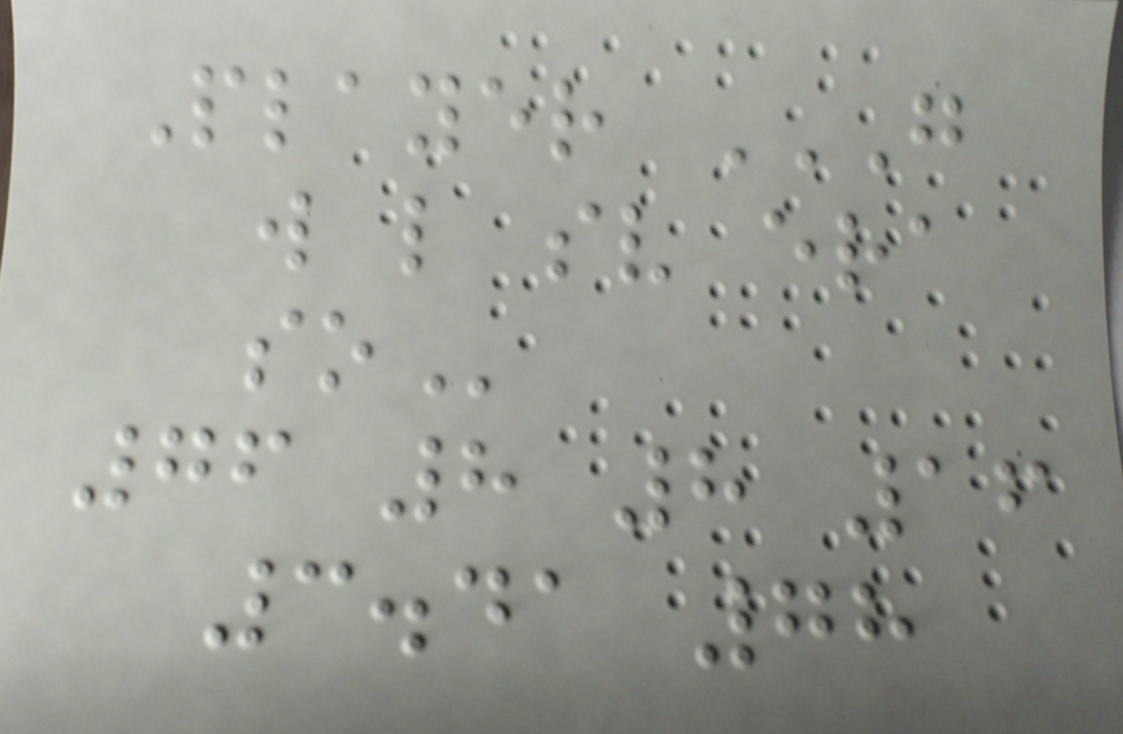Player G
W L SV ERA
SO
76 8 8 16
3.41 78
